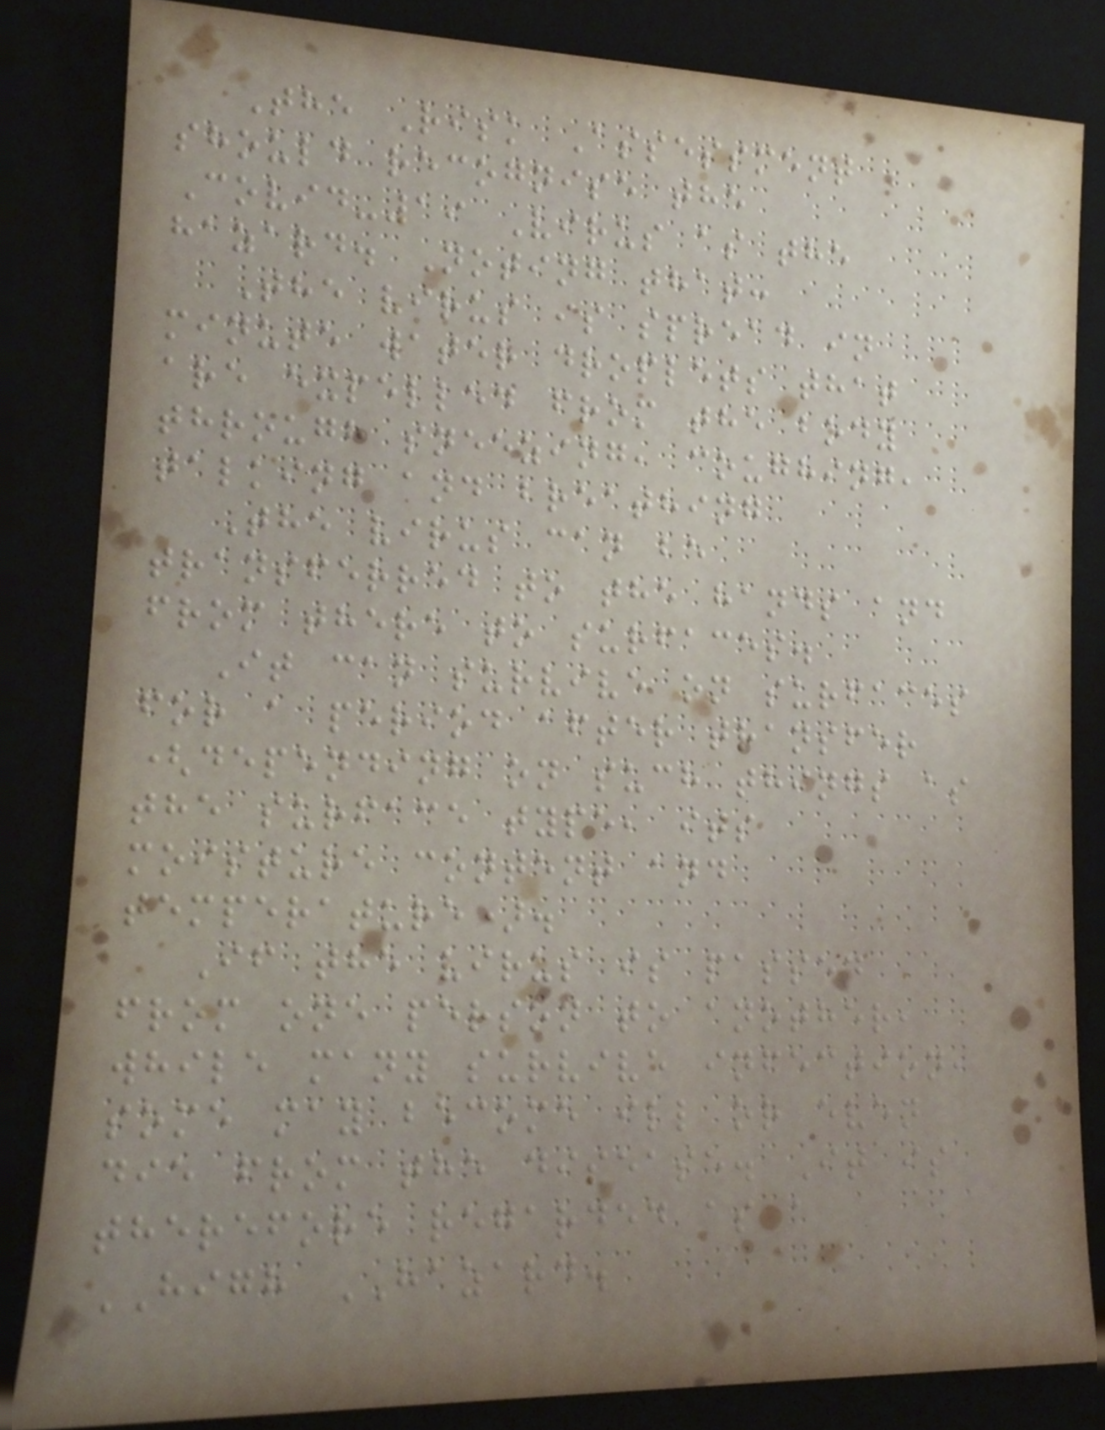The Risk Assessment
should recognise the
Covid-19 Virus as the
hazard. Noting that:
The virus is spread in
minute water droplets that
are expelled from the body
through sneezing, coughing,
talking and breathing
The virus can be
transferred to the hands and
from there to surfaces.
It can survive on surfaces
for a period after transfer
(depending on such things as
the surface type, its
moisture content and
temperature).
If the virus is passed
from one person to another,
while many survive infection,
some may become ill or even
die from the disease. It is
therefore regarded as a
HIGH HAZARD.
